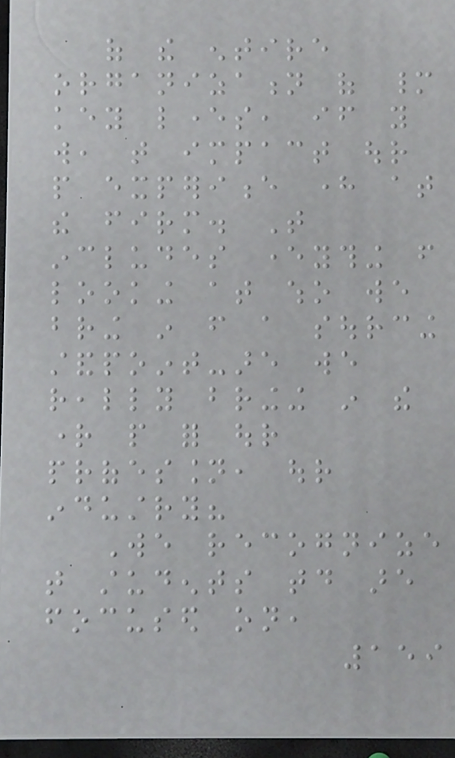of the entire
organization of many
key levers, if you
will, that impact our
people experience here at
the firm. That
includes everything from
looking at who we
bring in from a sourcing
standpoint-are we
really bringing in the
right people for our
profession, our
industry?
We recognize
that students today are
focused on,
159
